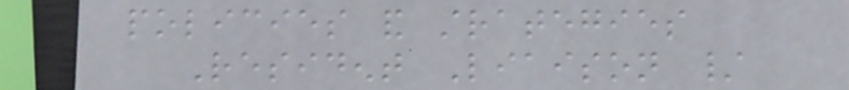policies and strategies
Resident Liaison /
